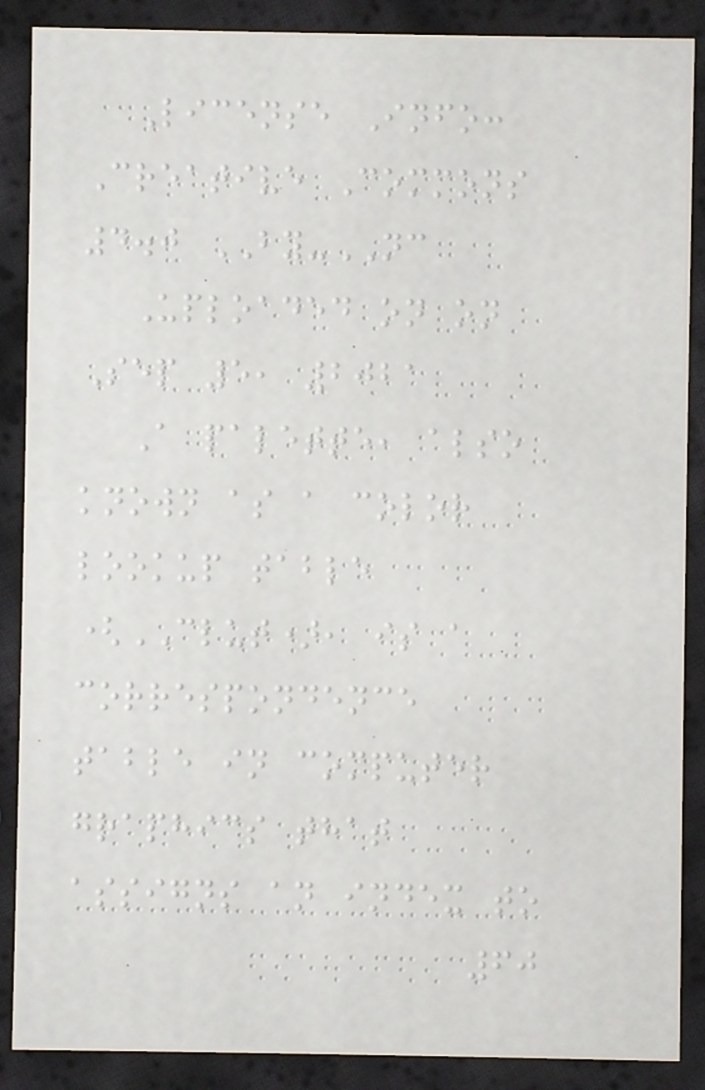License Info:
Creative Commons
4.0 BY-NC
Uploaded on on
Sep 5, 2021
A palette, also
known as a color
lookup table
(CLUT), is a
correspondence
table in computer
graphics that
assigns an index to
60
